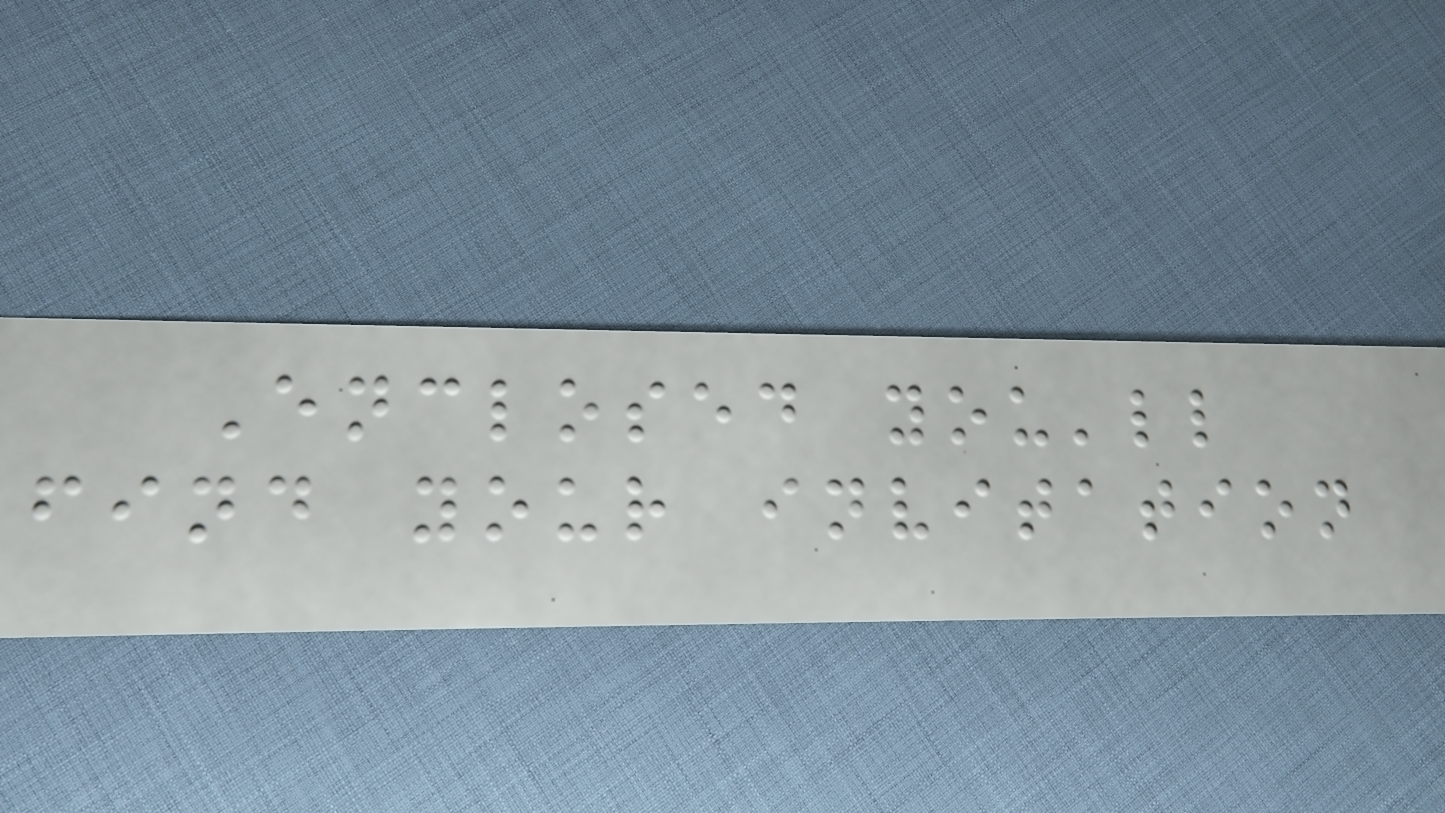Enclosed you'll
find your invitation
